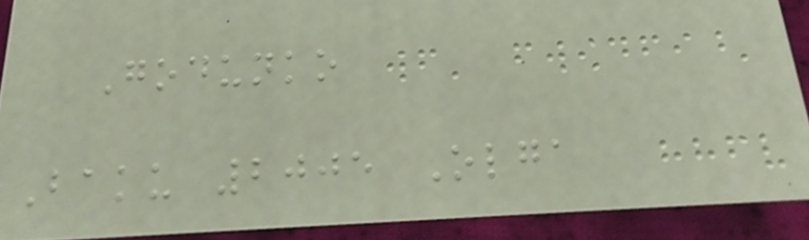Godunko
Baku 2005 Olga
